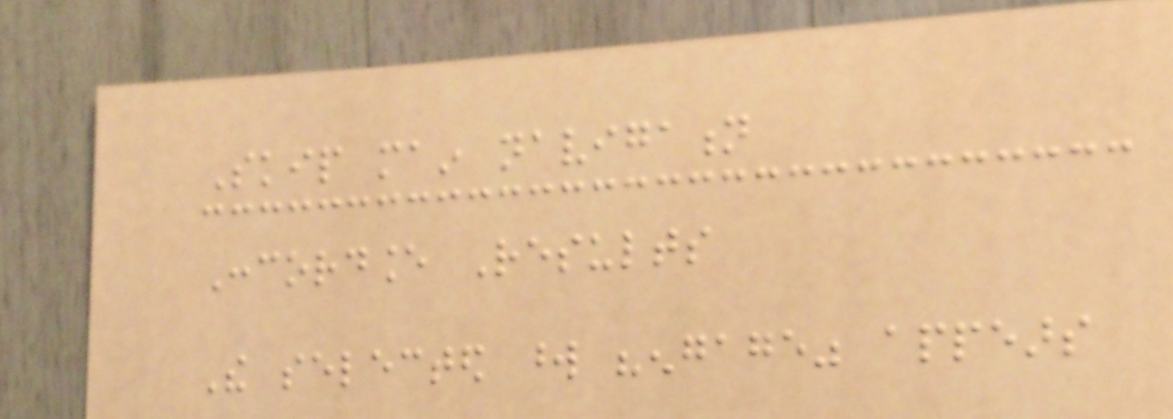Skip main navigation
Concordance Results
The selected word "engage" appears
